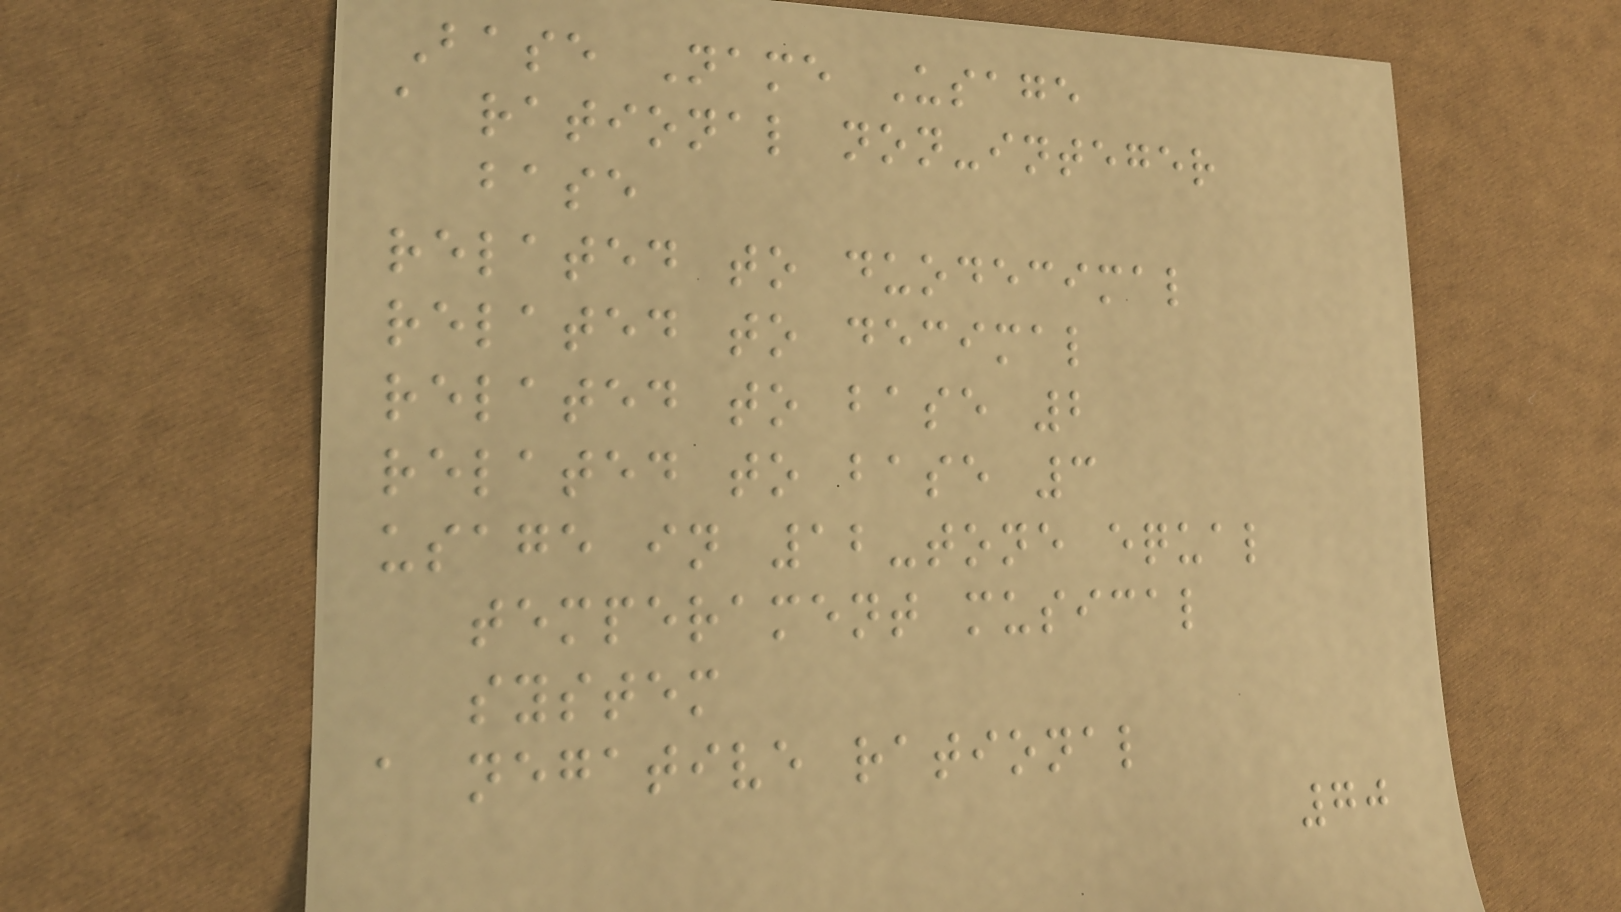Base Name Usage
a rational non-integer
base
related to duodecimal
related to decimal
related to base 2
related to base 3
usage in 12-tone equal
temperament musical
system
a negative rational
70
